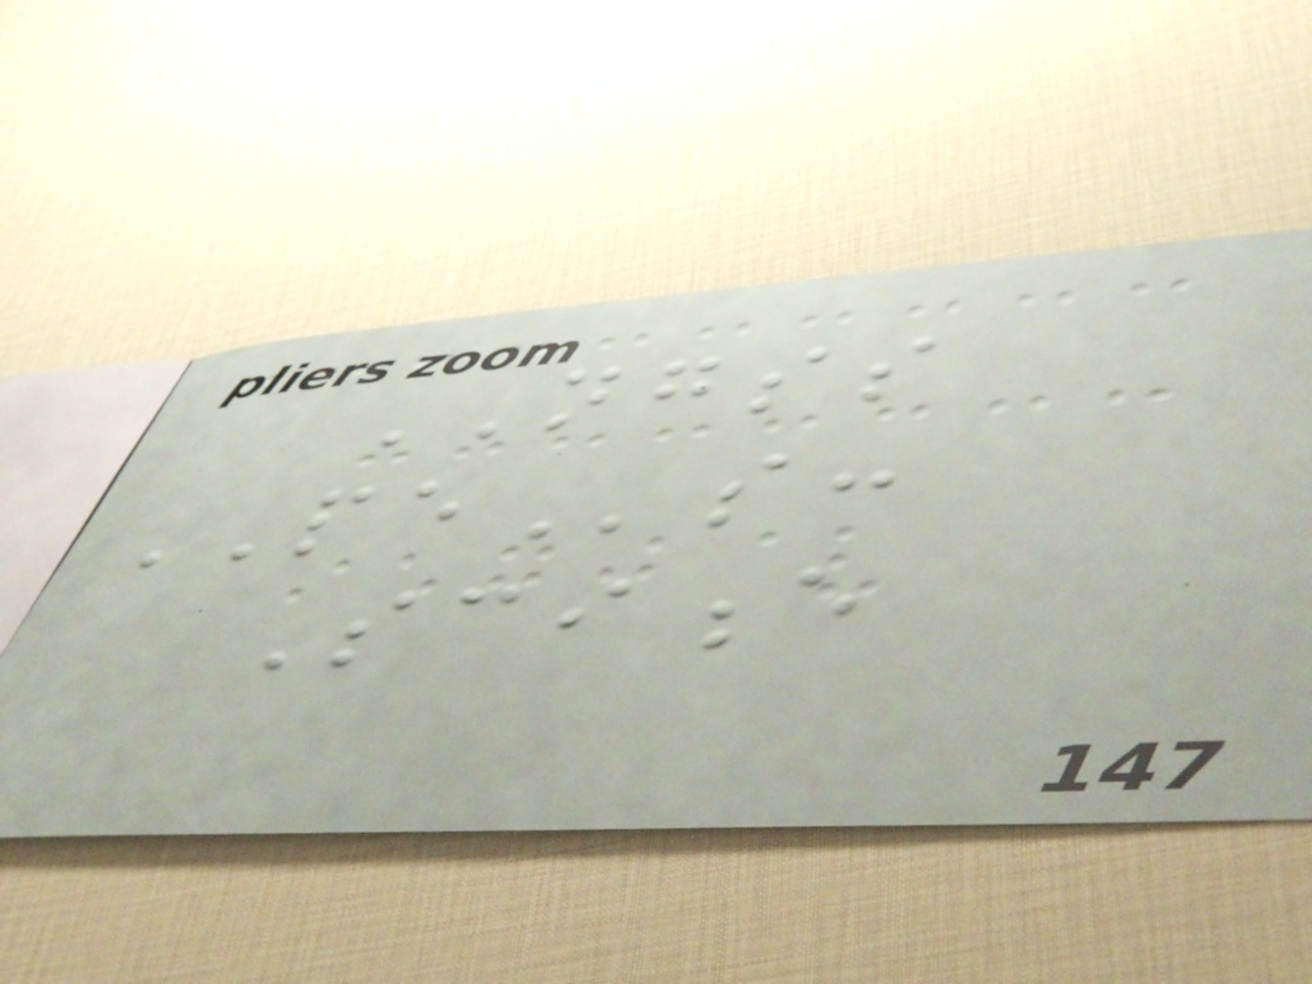NGSS
PEs:
Science
